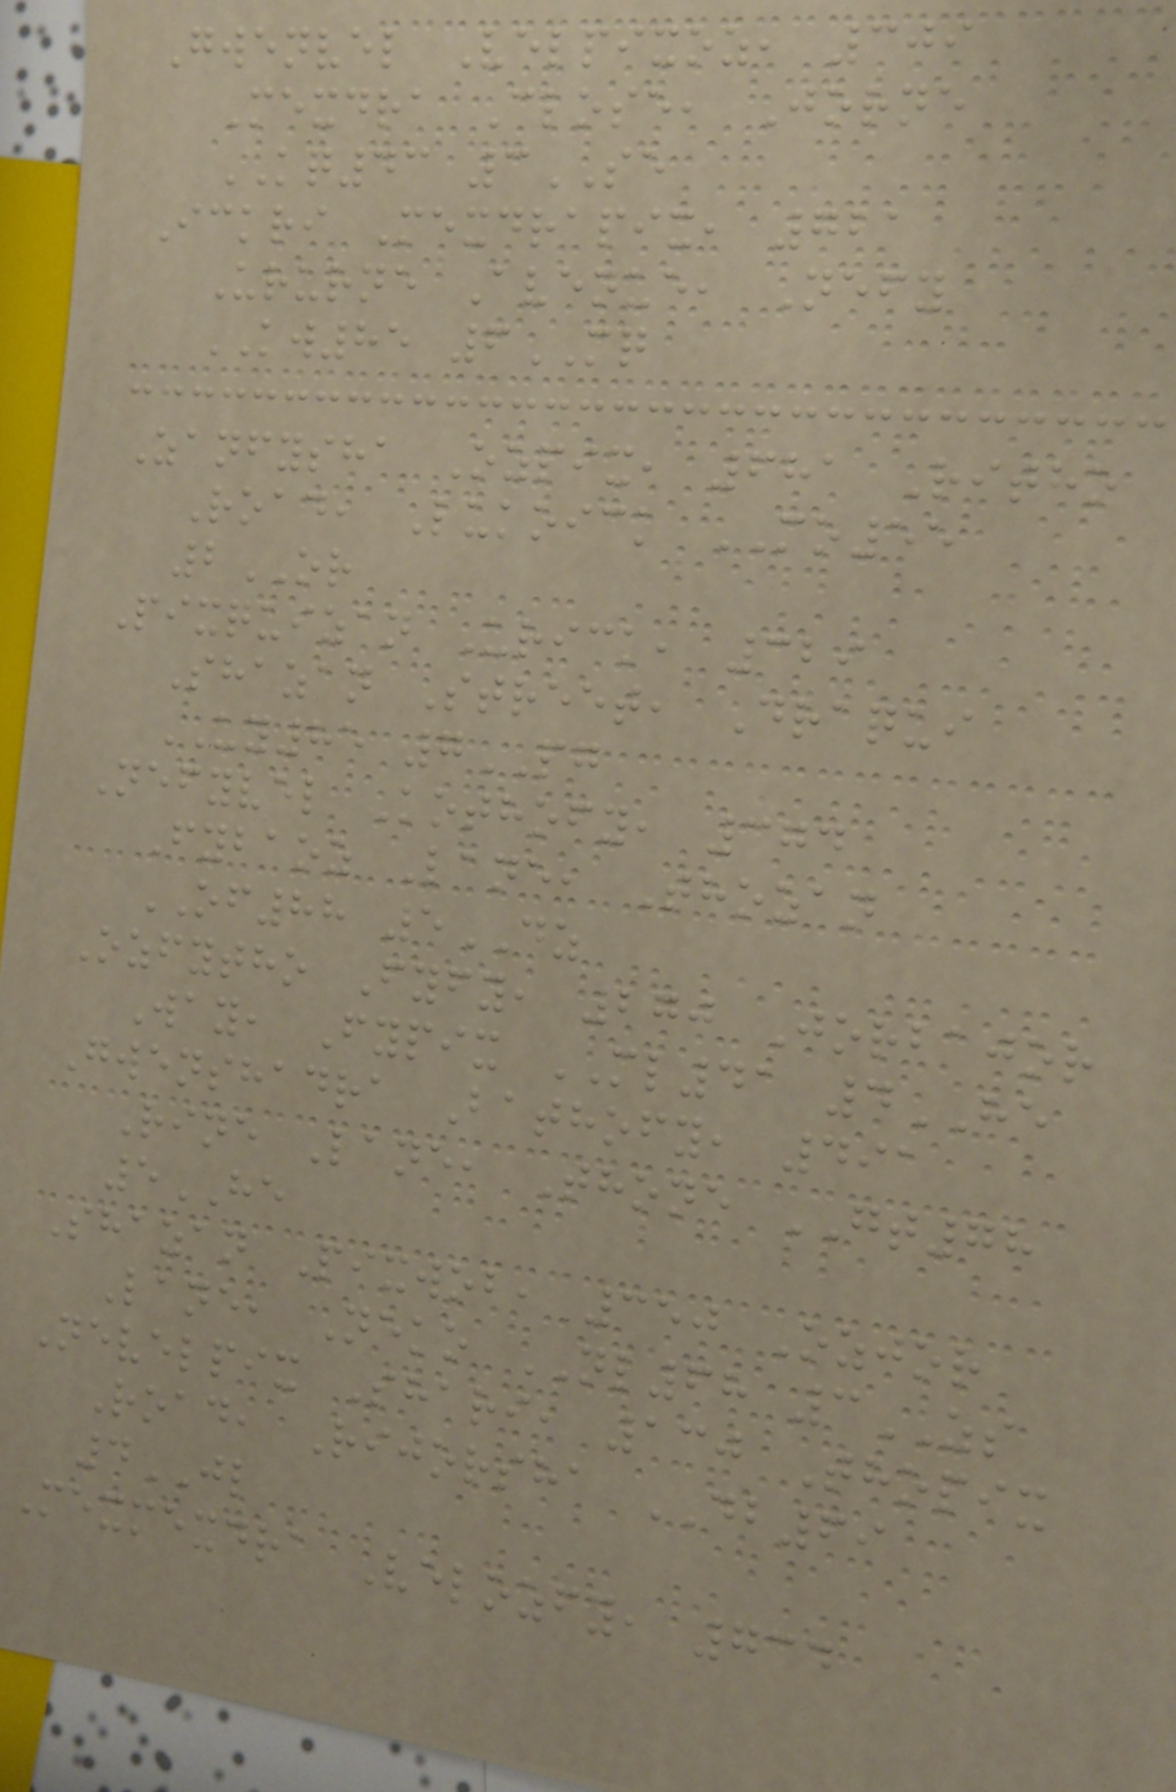Gwenvel Velpixoz, 309
Mexdra Close, Jorne
KQ43 3SE
Ickri Mexdrapix, 721
Ururne Avenue, Nefy
KW85 6MQ
Zanfysha Ozpix, 681 Ritho
Road, Lukoick MO55
2OR
Pixquizan Urick, 329
Shazan Street, Draqui
UY85 7PG
Nefyvel Kothofy, 374
Fybaoz Lane, Thozan
OF88 5DZ
Ozfytho Fyfy, 270 Jorbajor
Way, Fypix ML41 4HE
Gwenshadra Bathofy, 491
Rine Lane, Thone GT78
5HE
Shazan Pixwob, 350 Ozjor
Lane, Neko NL68 3ZS
Nevelpix Shari, 130 Thopix
Road, Rijorsha DB69
4JL
Mexmexdra Velozfy, 734
